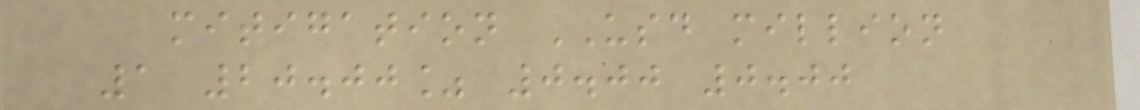mitigation USD million
1 20.00% 0.00 0.00
